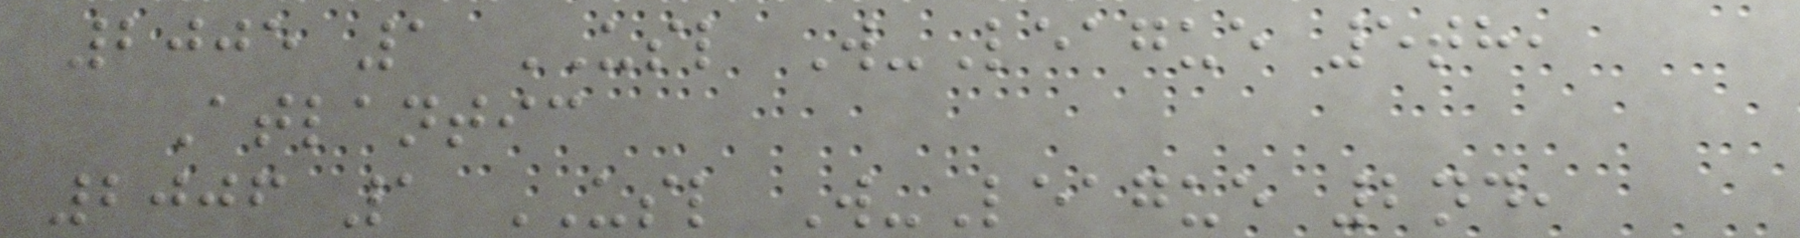2005 1 USL W-League 5th,
Atlantic
2006 1 USL W-League 2nd,
